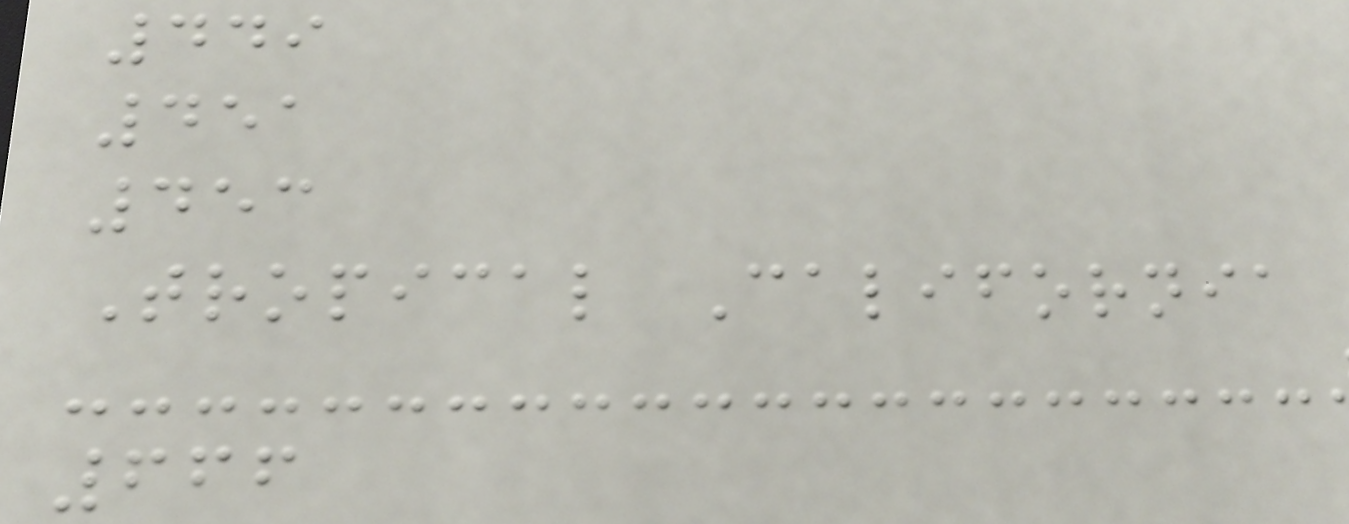449
451
453
Tropical California
666
